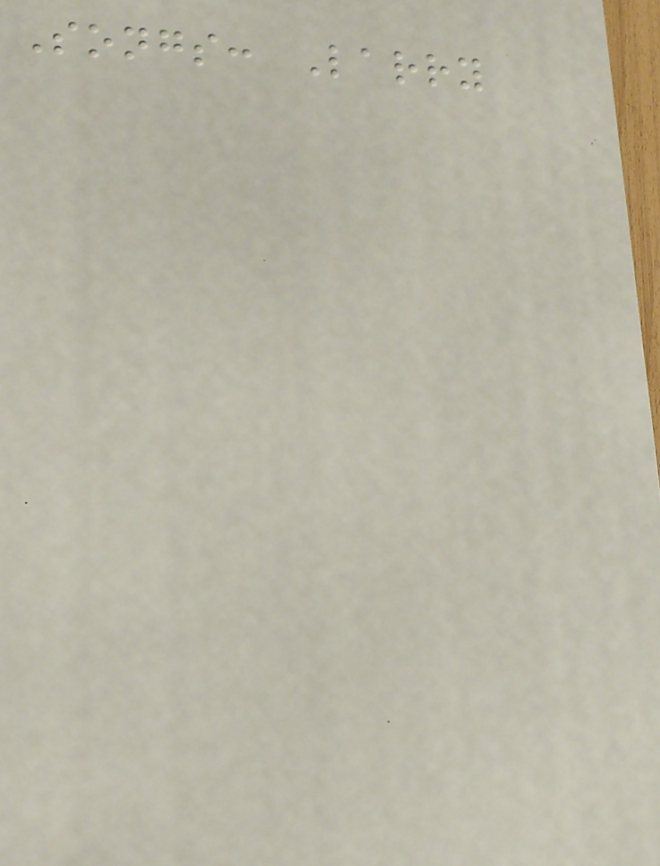Songs: Larry
